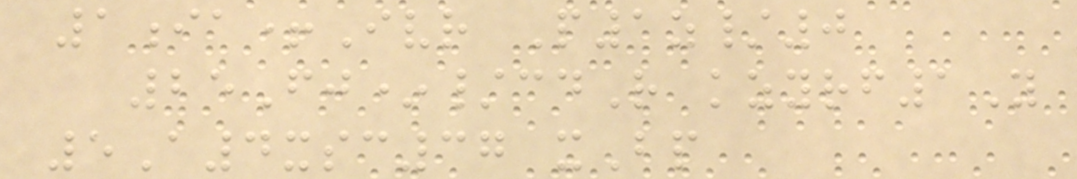1ia+Ivr P1z/0
25Fj*/cdR kzyrf1Y
5A4xsc37 xBp
